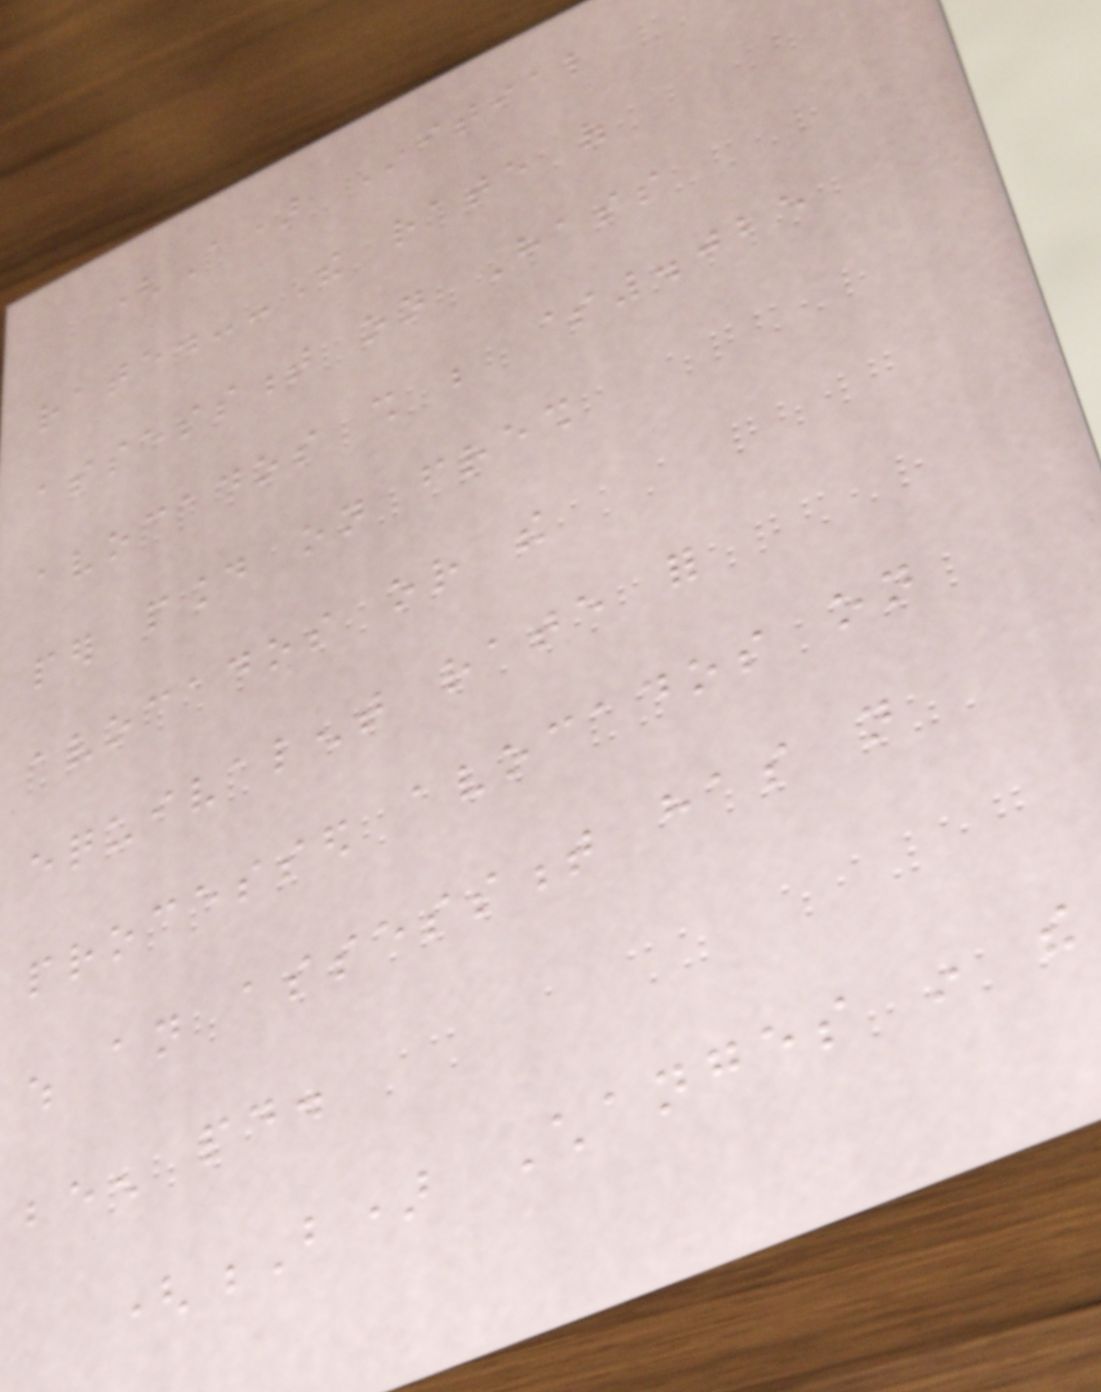(A) Initial
rate.--The rate of
assessment on Hass
avocados shall be $.025
per pound on fresh
avocados or the
equivalent rate for
processed avocados on
which an assessment has not
been paid.
(B) Changes in the
